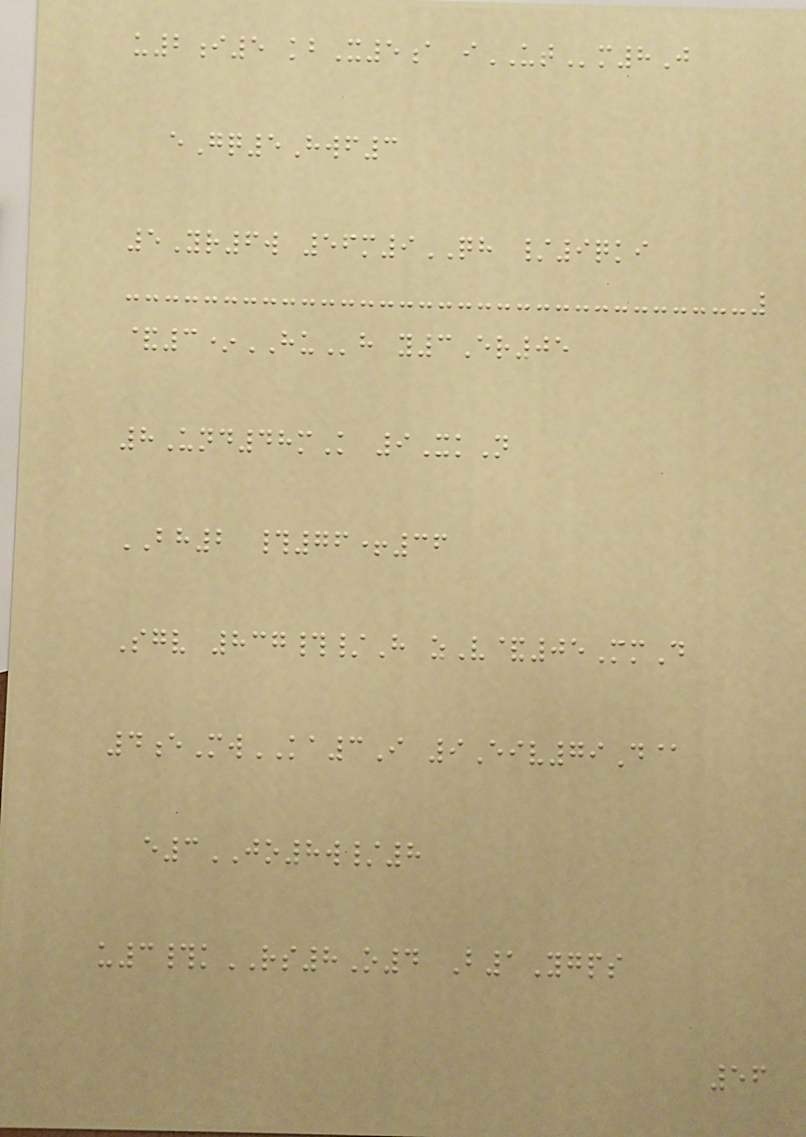u2i5 kbX5a iUTm8J
eGq5Hwf3
5Yr6w 56m9QH /9qki
&3*HUh y3Er05
8Und48mK 9XkN
BH2 #76+36
Sgv 837#/H zV&05MmD
4eMwKA3I 9Eiv79D@
e3JO8w/8
u3#kRS8O4 B1Ygps
56
